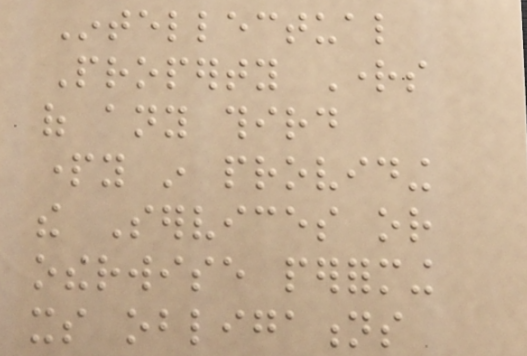Intellectual
Property Rights
of any third
party in providing
the Services or
otherwise performing
its obligations
